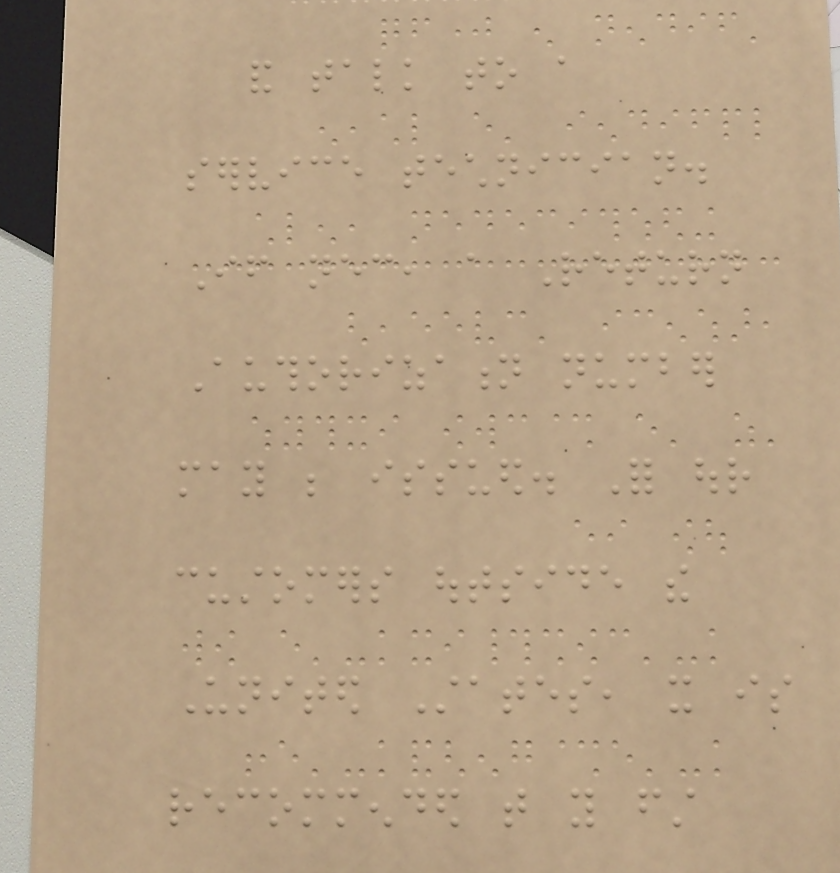and talk to a
service technician.
If necessary, a Return
Authorization number
may be issued. For our
customers outside the
United States, it is
recommended that you first
